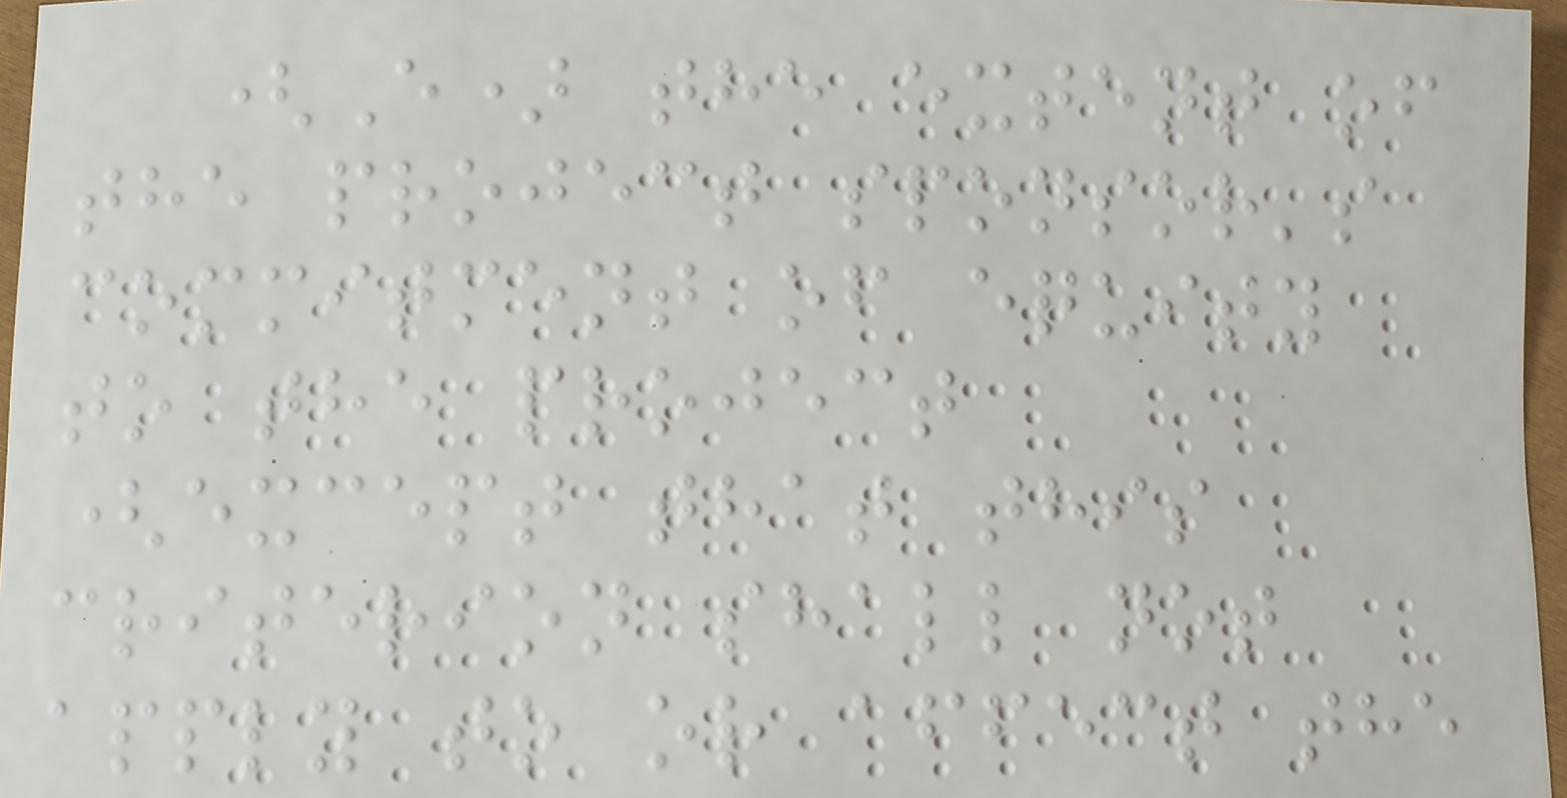(E) the extent of
the project sponsor's
commitment of equity
to the project
(except that this
criterion shall not
apply to or affect the
